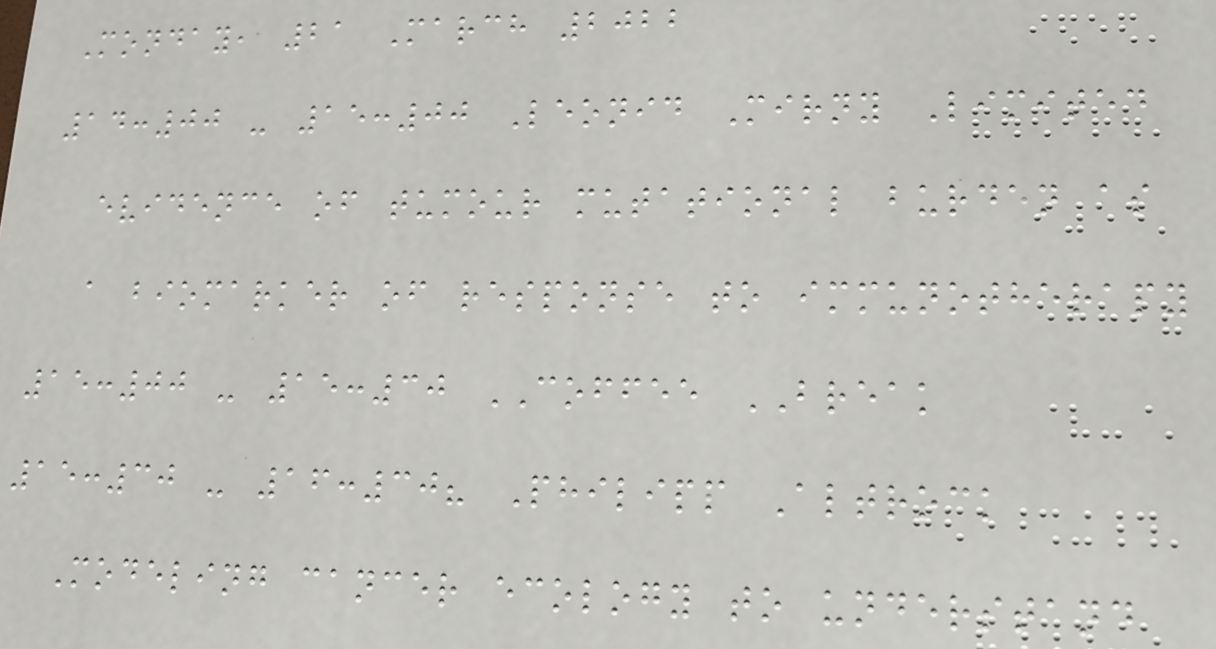Monday, 21 March 2022
14:00 - 15:00 Leonid Mirny Limited
evidence of tumour mutational burden as
a biomarker of response to immunotherapy
15:00 - 15:30 COFFEE BREAK
15:30 - 16:30? Philipp Altrock
Modeling cancer ecology to understand
